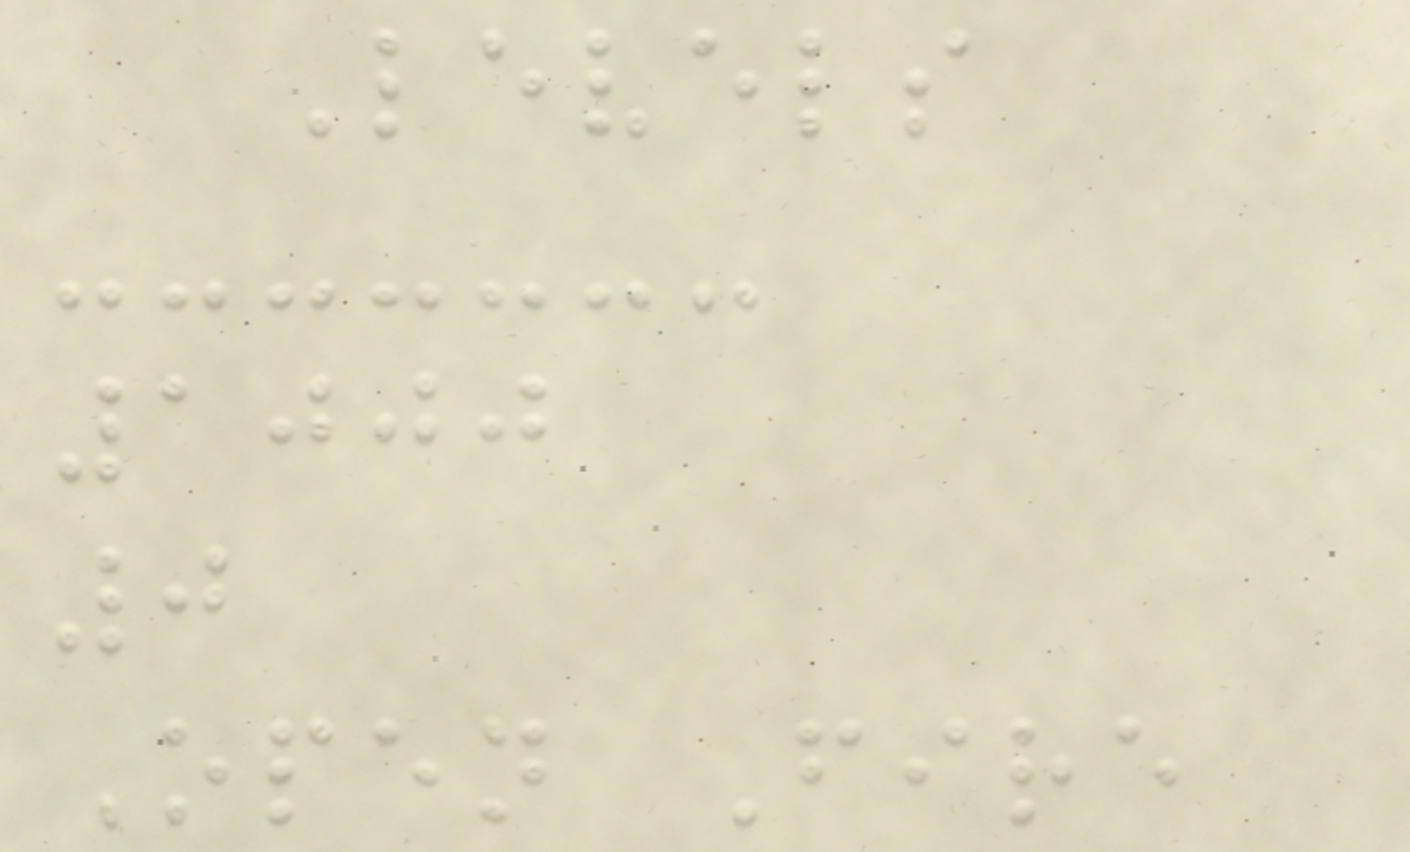Levels
1000
0
Open Fire
